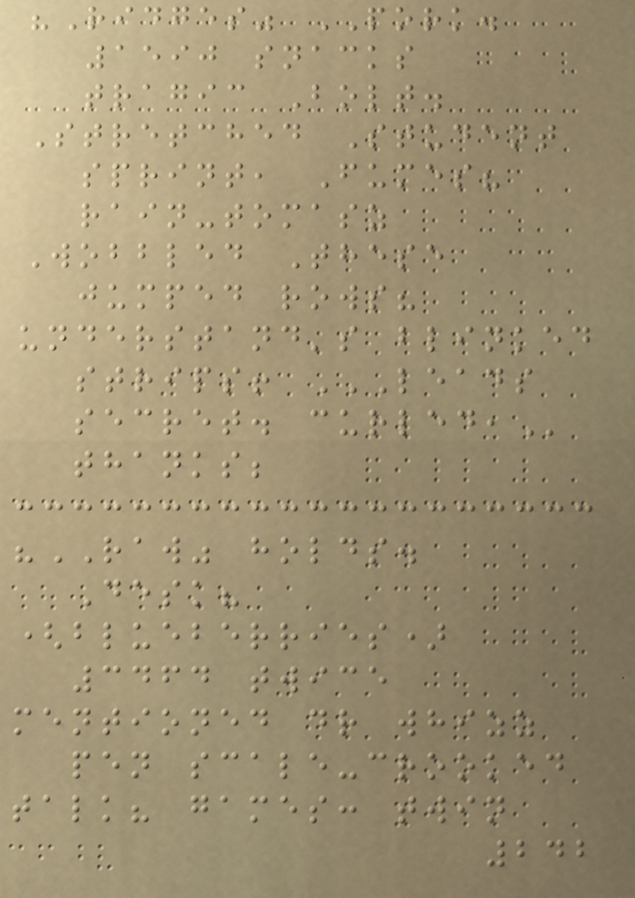"Ridges" PORK.
1590 snacks
tragic Bolt.
Stretched Student
sprint, Fumes?
rain-tomasz
Wobbled These
jumped rows?
understand's blinked
strips! LEADS
SECRET. CURLED,
thanks;
"RAW" holds.
Desk?
(blueberries)
3464 twice
mentioned dr whizz
pen scale-crooked
talk? games: twin
242
